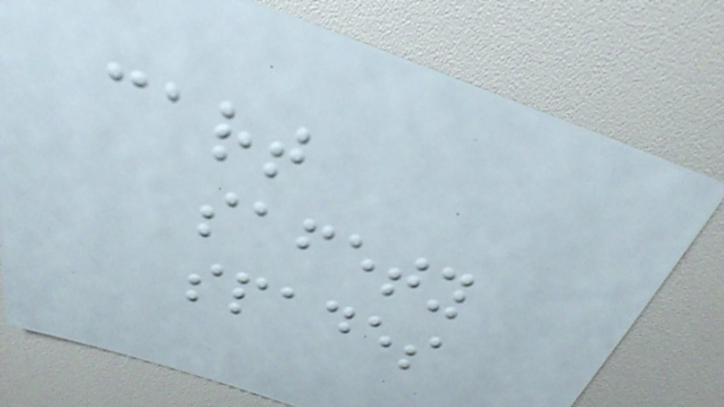cart
safety
spades
